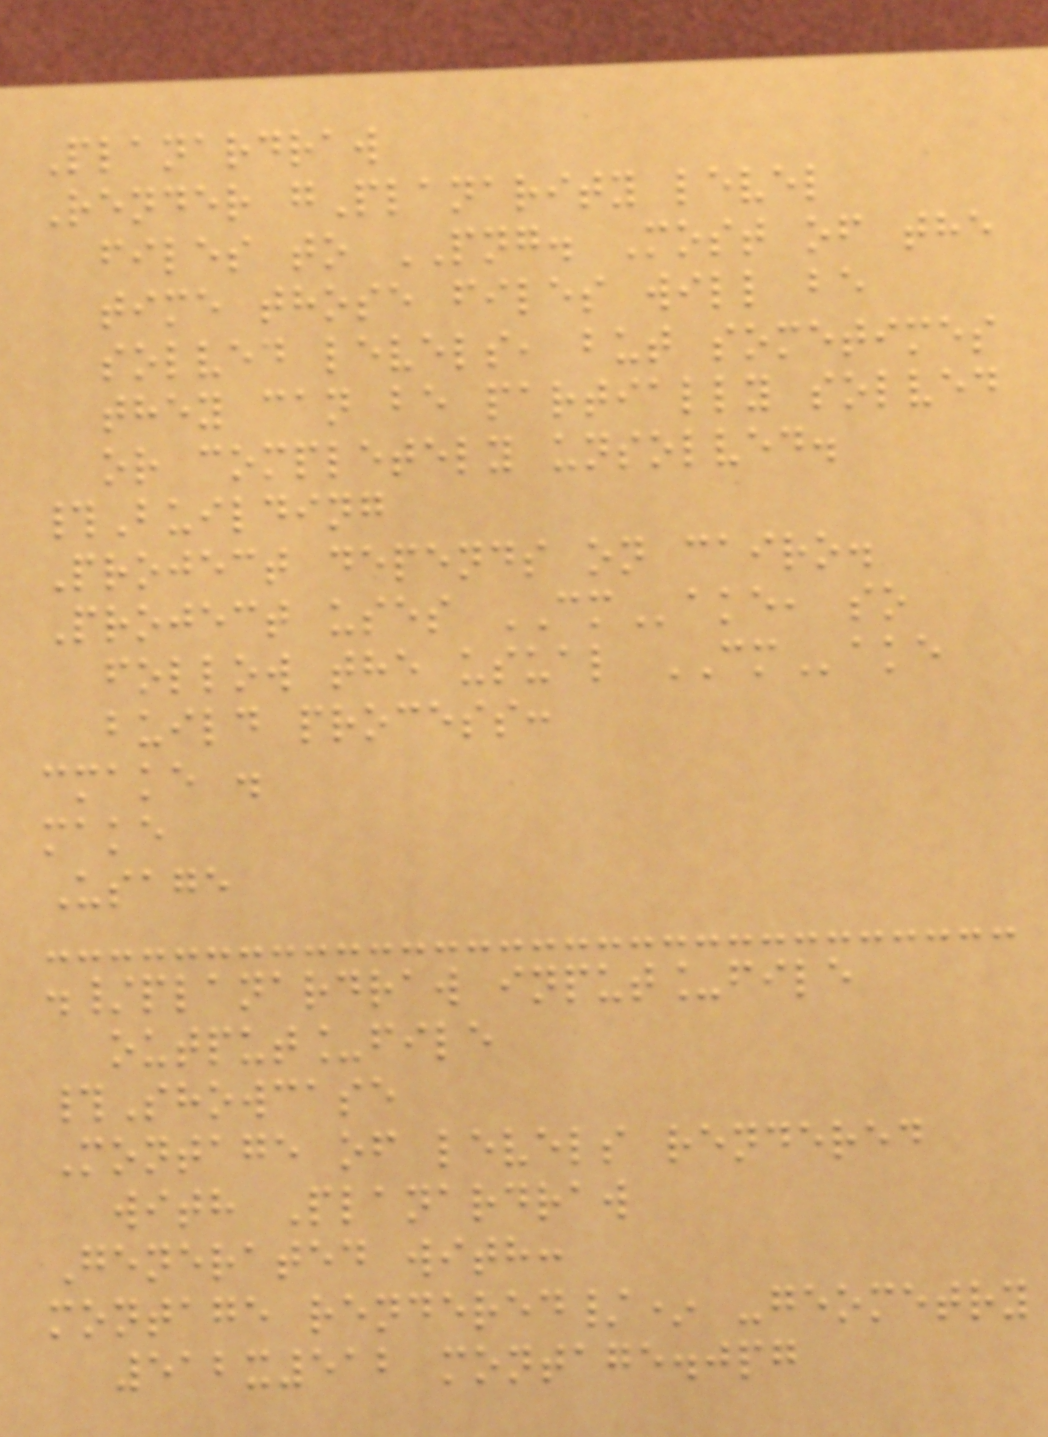Planardraw
Render gPlanarity level
files to PNG. Most of the
time those files will be
solved levels, but sometimes
they can be partially solved
or completely unsolved.
#Building
Project depends on cairo.
Project uses CMake, so
follow the usual CMake
build process:
cmake .
make
Usage
./planardraw input_file
output_file
#Showcase
Montage of levels rendered
with Planardraw
Generated with:
montage rendered/* -geometry
512x512 montage.jpg
